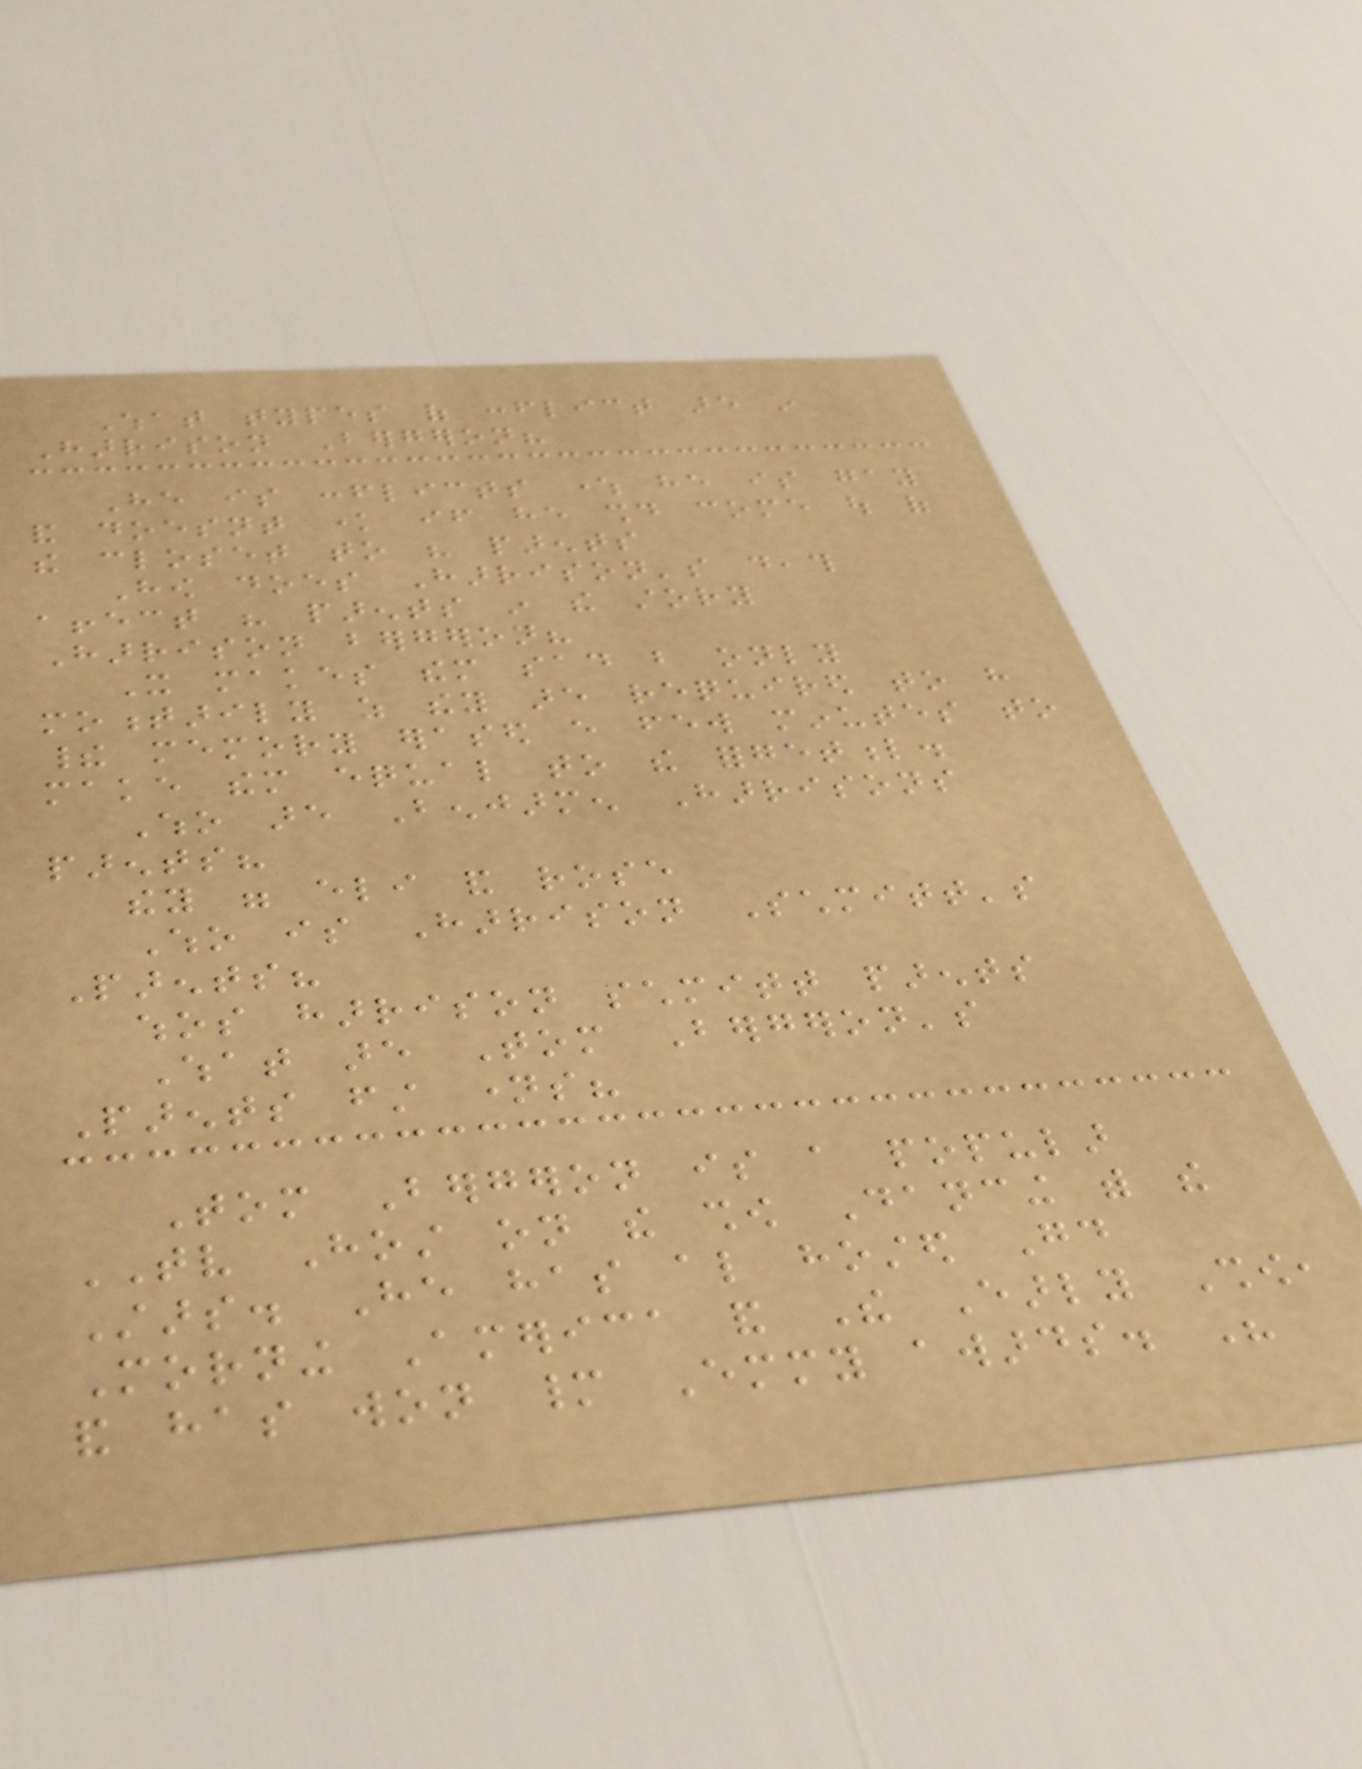What types of conflict are in
Harrison Bergeron?
He is conflicts where he is gay
and doesnt know if he should come out of
the closet to his parents
How does Harrison's death
affect his parents in the story
Harrison bergeron?
It makes them sad but only
momentarily as they are required to have
their memory erased every few minutes to
make them equal to the forgetful.
Who are Benjarmen Harrisons
parents?
they were eli and rose
Who is Harrison Schmitt's
Parents?
whos harrison schmitt parents
What are Tom Bergeron's
Parents first names?
Tom Bergeron is a popular
TV Host on the show Dancing with the
Stars. He has also hosted Good
Morning America and The Early Show,
and has won many Emmy awards. His
